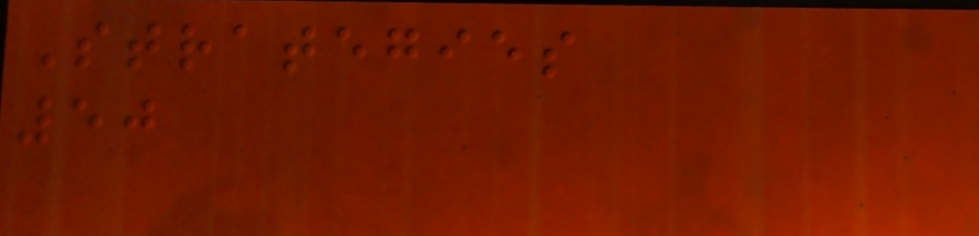Strategies
50
